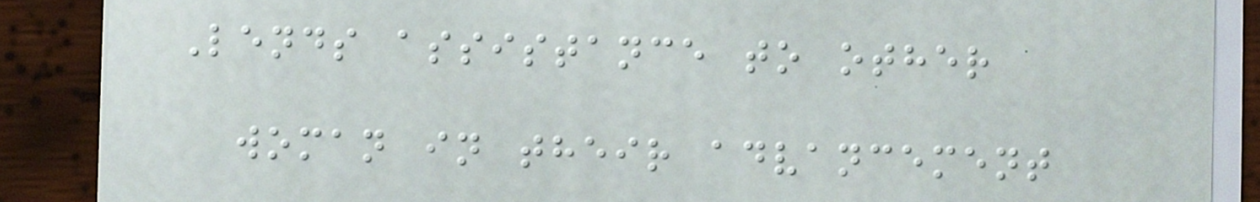Lends assistance to other
woman in their advancement
